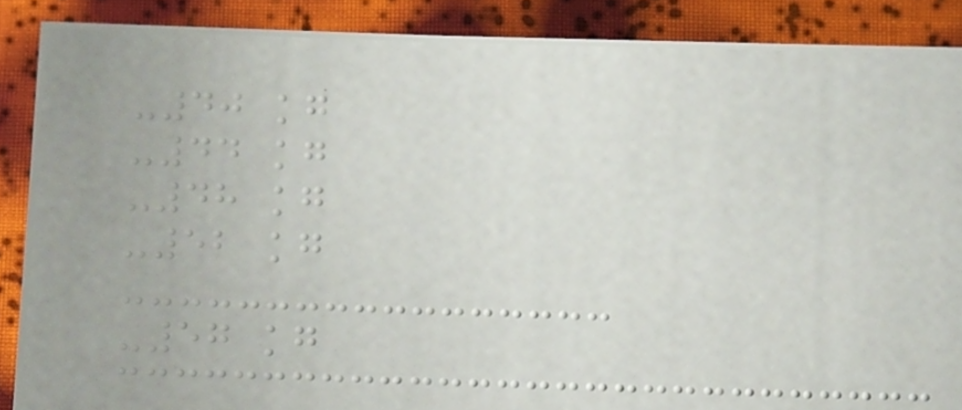-40 kg
-44 kg
-48 kg
-52 kg
-57 kg
